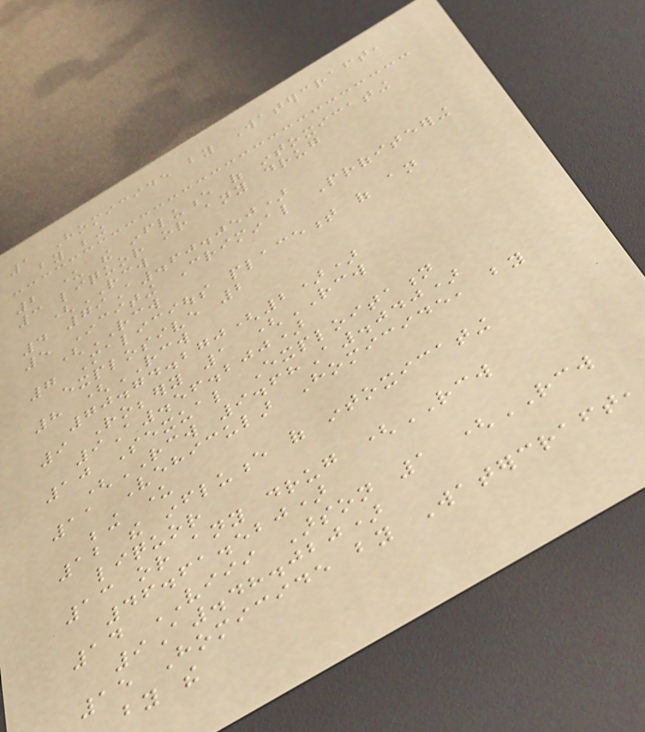1 Homicide by Watercraft,
by being
2 under the influence of intoxicating
3 liquor or any drug
(RCW
4 79A.60.050)
5 Inciting Criminal Profiteering
(RCW
7 Malicious placement of an
explosive 2
8 (RCW
70.74.270(2))
9 Robbery 1 (RCW
9A.56.200)
10 Sexual Exploitation
(RCW 9.68A.040)
11 Vehicular Homicide, by
being under
12 the influence of intoxicating
liquor
13 or any drug (RCW
46.61.520)
14 VIII Arson 1 (RCW
9A.48.020)
15 Homicide by Watercraft,
by the
